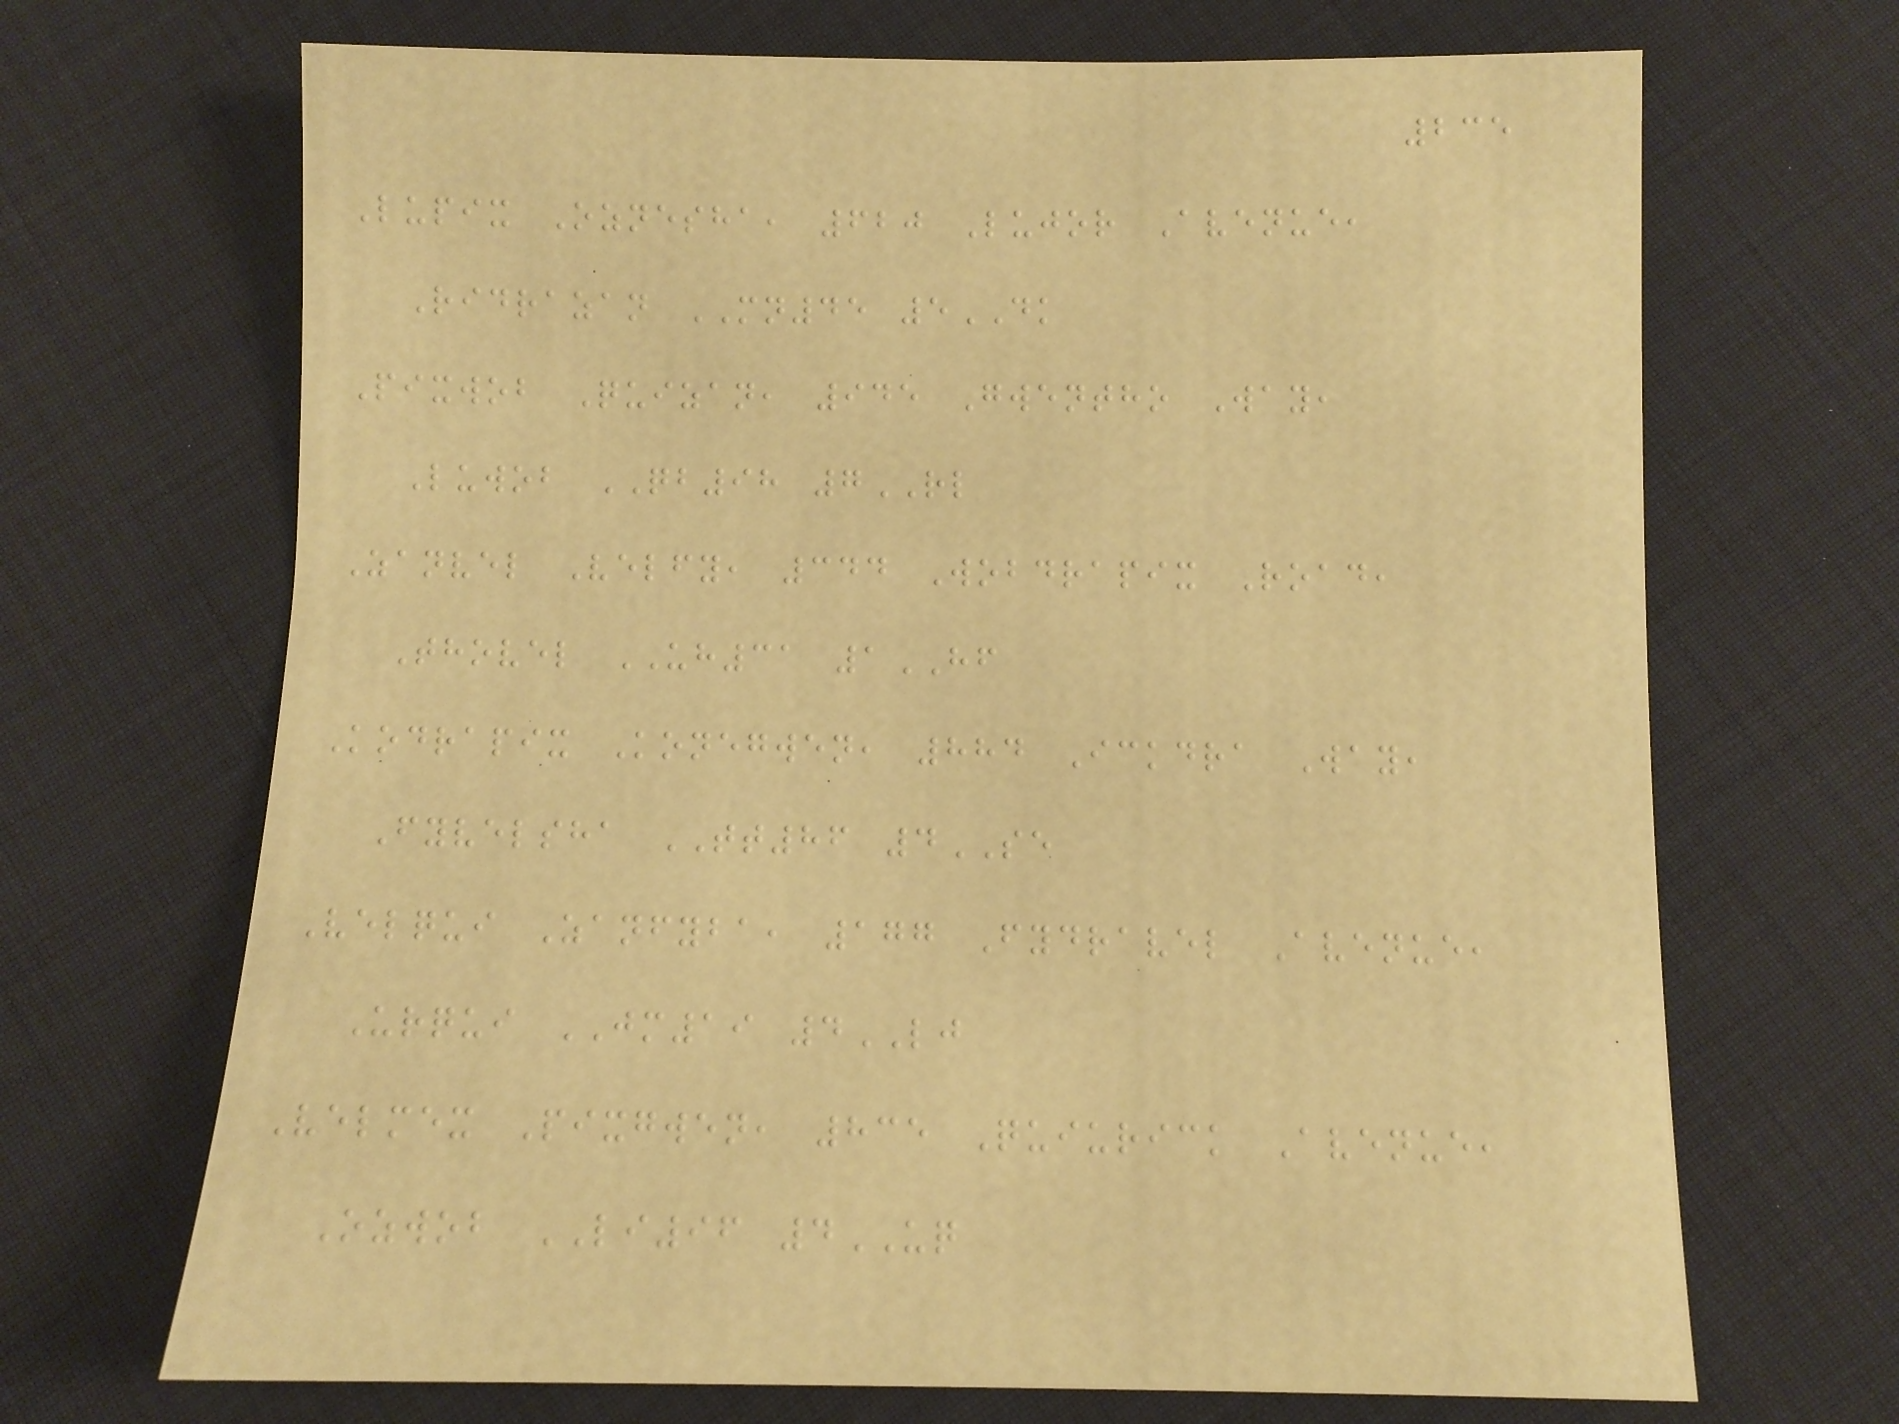235
Lupix Oznesha, 620 Lujor Avenue,
Ridrazan MN45 5DK
Pixwob Quizan, 945 Gwentho Way,
Luwob QB98 7RL
Zanvel Velfy, 344 Wobdrapix Road,
Thovel UH31 1HF
Kodrapix Konegwen, 884 Ickdra Way,
Fyvelsha TT86 4SE
Velqui Zanfyba, 177 Fydravel Avenue,
Urqui JM19 4LJ
Velmex Pixgwen, 835 Quiurick Avenue,
Ozwob LI96 4UQ
